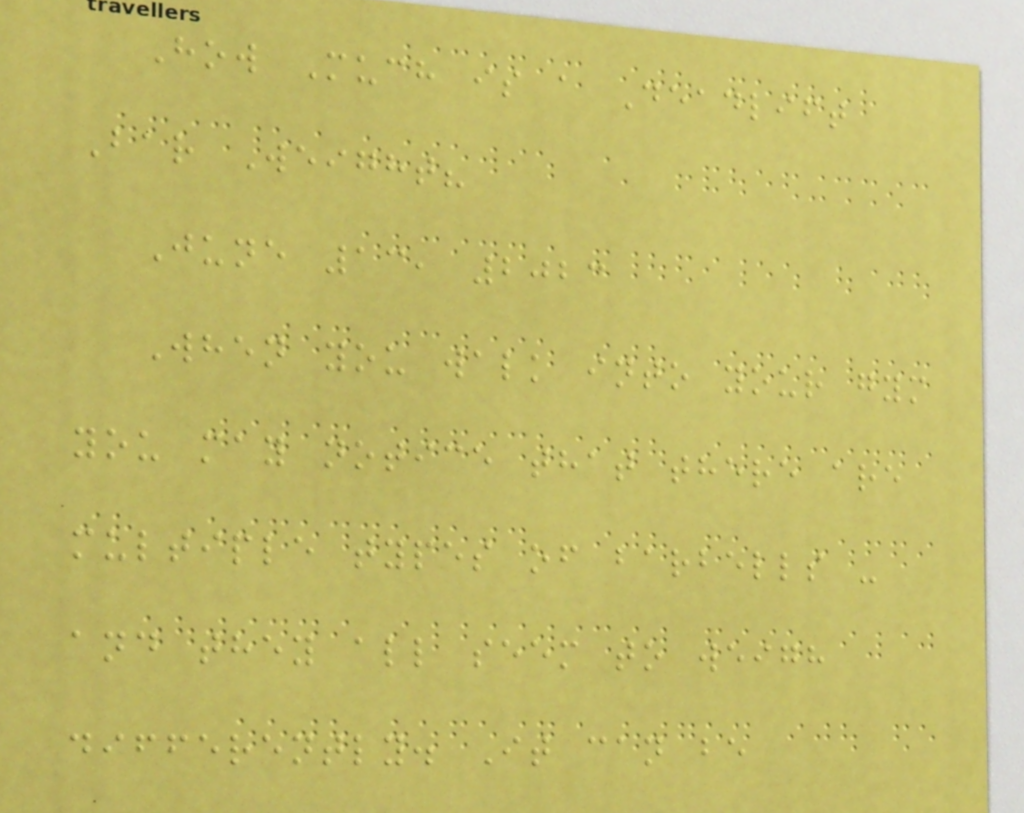How Much is a Deadlift
Bar Weight?
June 13, 2023
When you walk into your gym
you may notice that there are
multiple types of barbells -
and they all seem to weigh
differently. It can be
